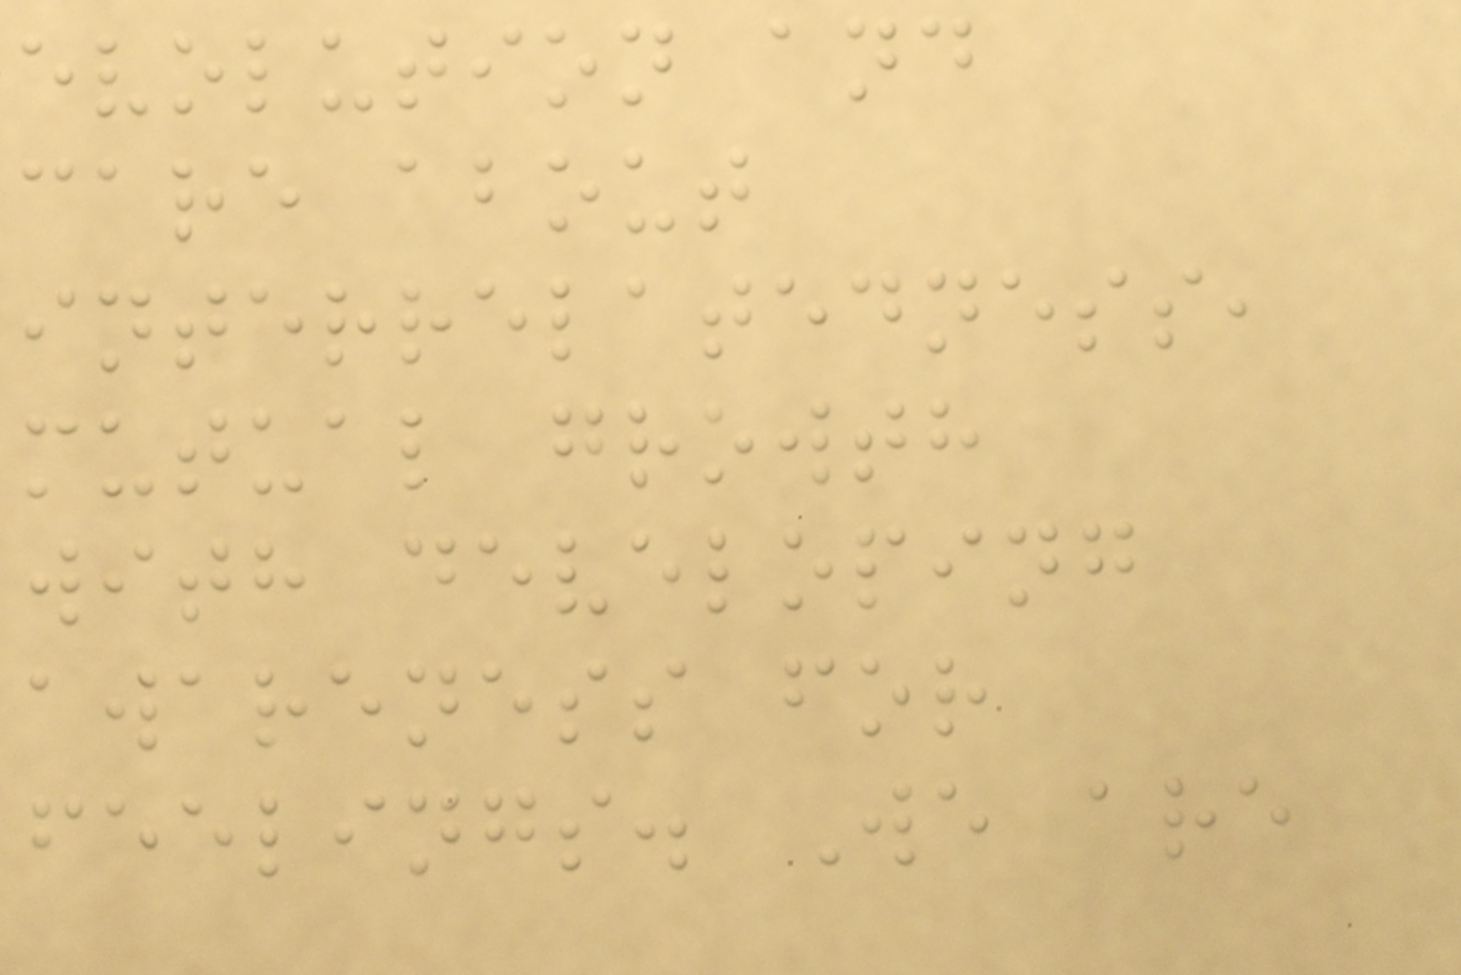evolution and
care about
interrelatedness,
mutual growth
with developing
awareness for
feelings. We are
